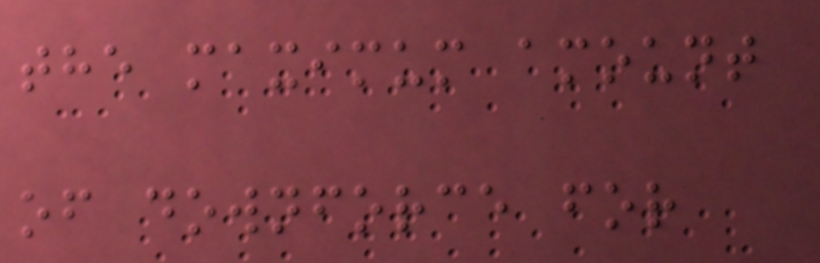the maximum amount
of downforce for
